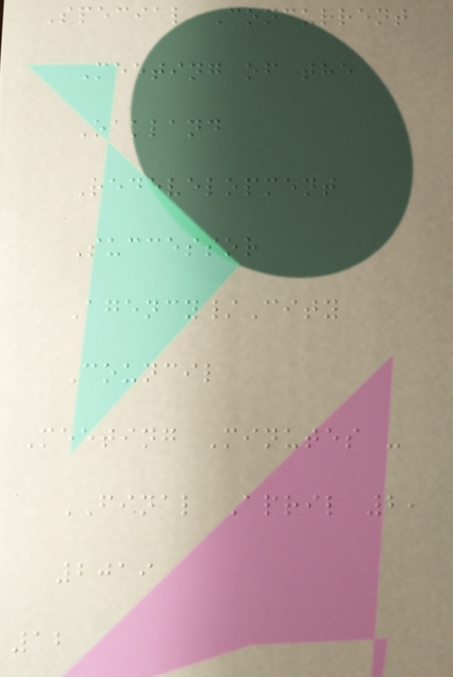Special Concurrent
Meeting of the
Oakland
Redevelopment
Successor
Agency/City
Council
Meeting Minutes -
FINAL April 2,
2019
12
